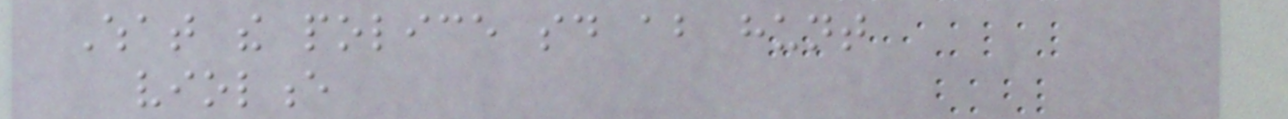What the police said about hunt
violence
